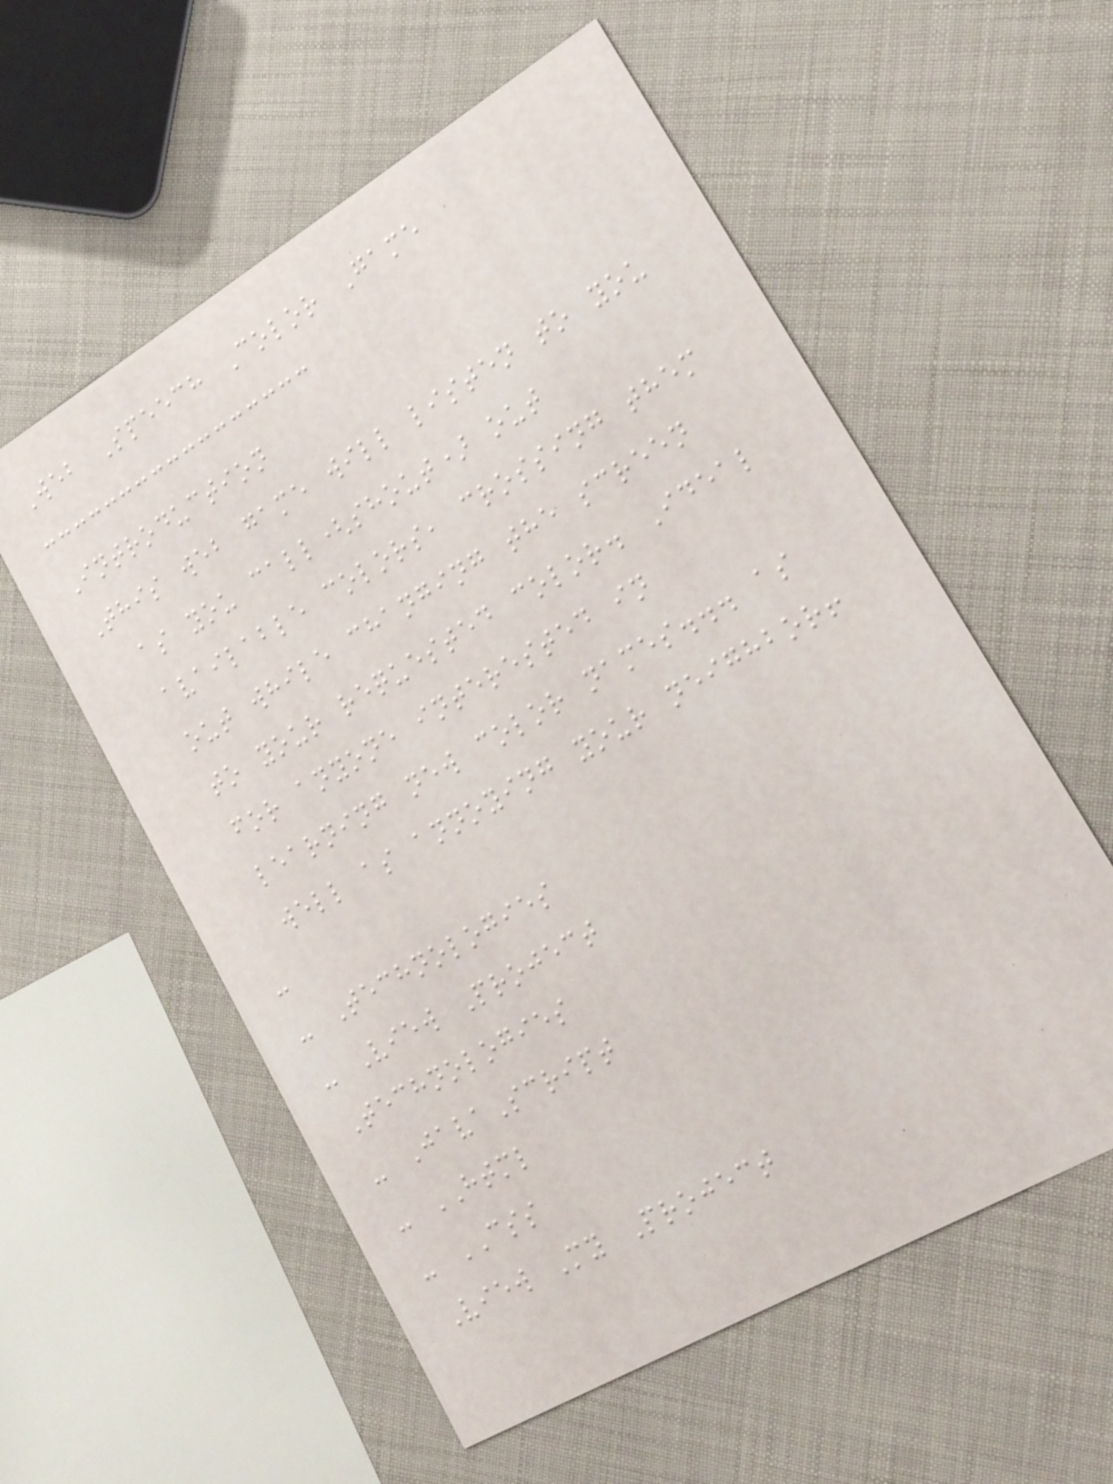Web Speech Color Game
Introduction
This web game will listen to you
as you call(shout) out
available colors, crossing them
out while changing the screen
to your requested color. Ideal
for anyone interested in
learning new color names... as
well as annoying your neighbor!
-
- Technologies
- View Project
Technologies
- JavaScript
- HTML
- CSS
View My Project
